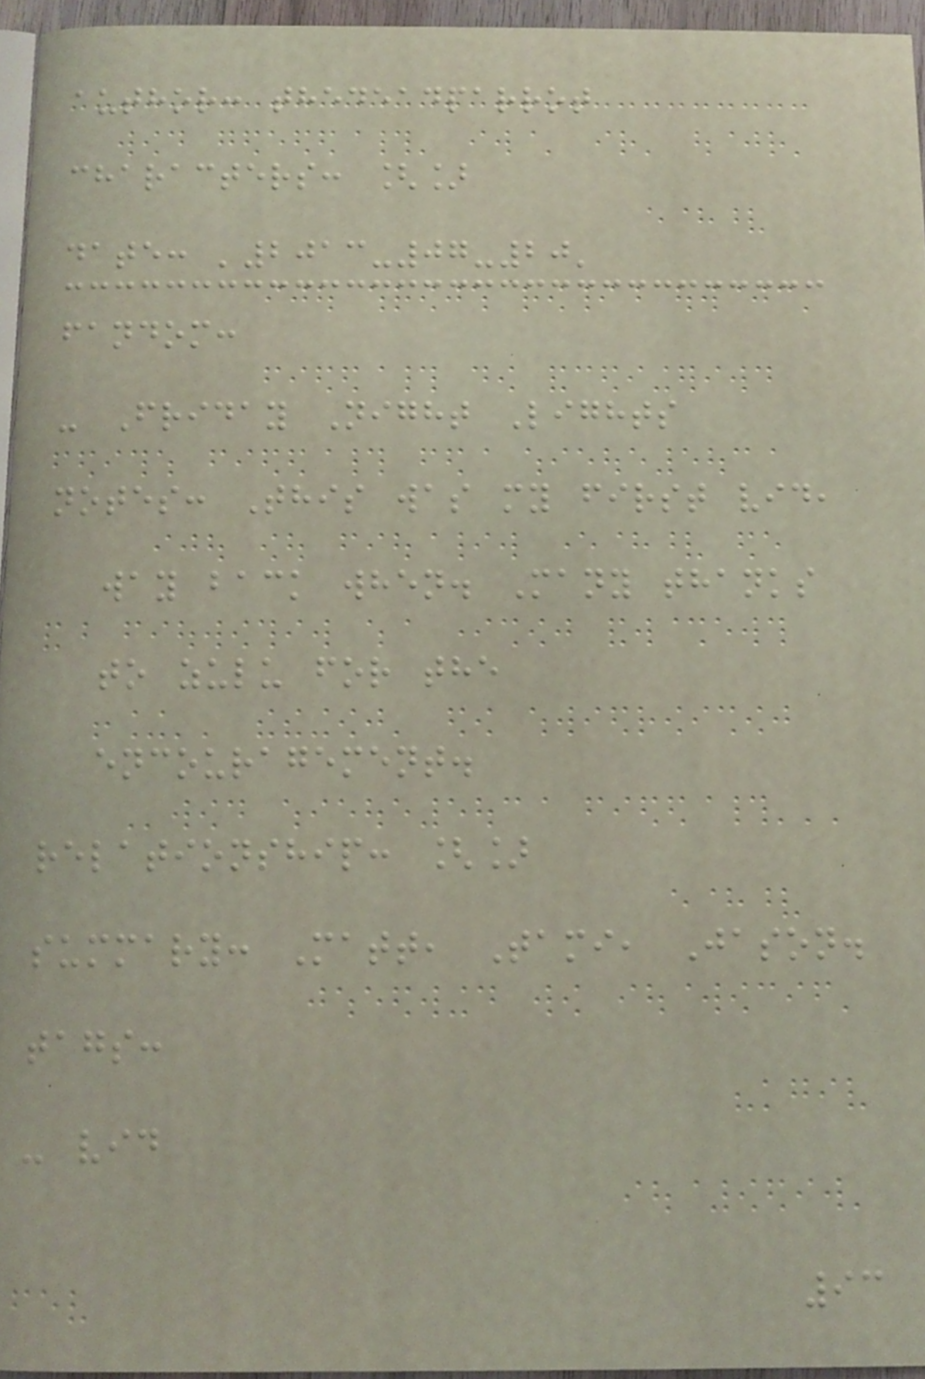author: thedeadparrot
characters: []
date: '2013-07-20'
fandom:
- Friday Night Lights
notes: This was my first vid,
way back when. Many thanks
to zulu for the
encouragement.
relationship: []
summary: Matt, Tami, Jason.
tags:
- vid
93
